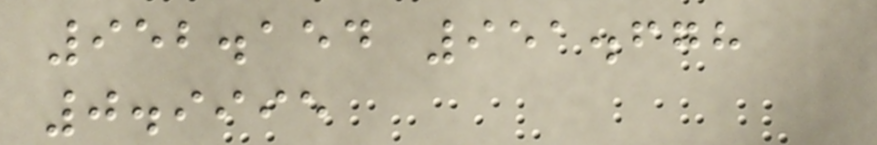952.154 951.678
0.9995
